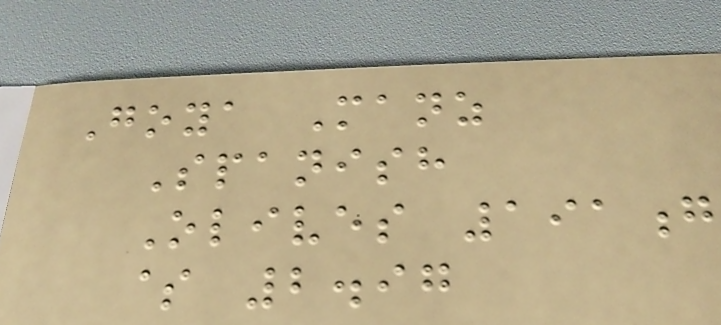Goya Manz
Spanish
Olives 191g
$ 2.97
